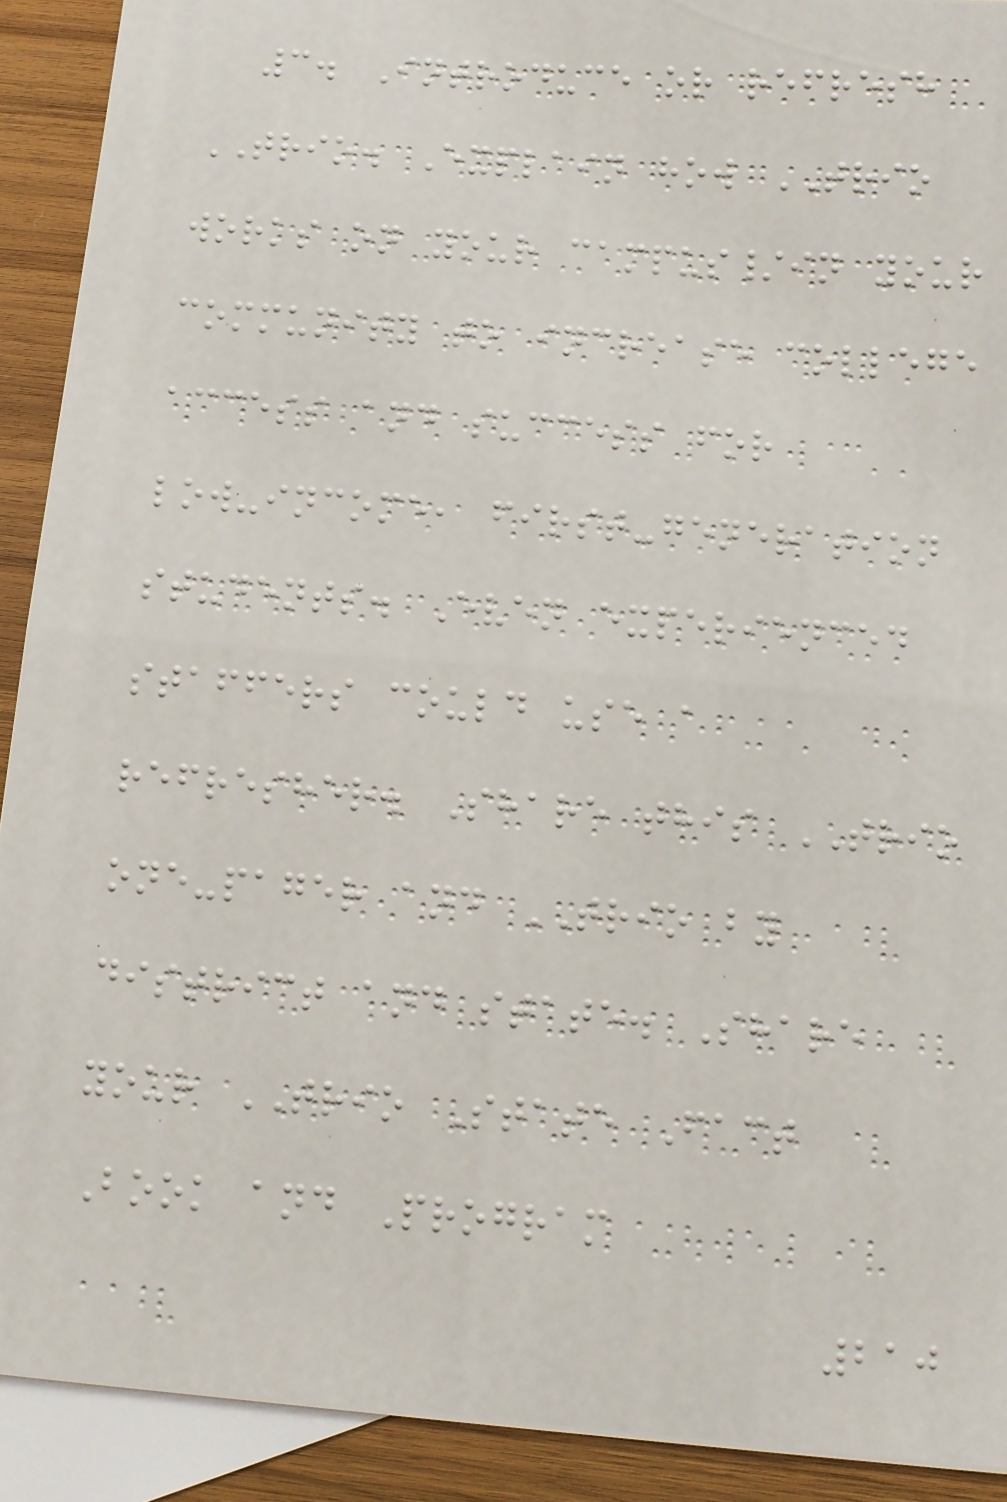3. Introduce or refresh
TRIO. Explain how TRIO
works on your campus/in your
community to increase college
access and success for
low-income, first-generation
students. Even experienced
staffers could use a
refresher. Share this TRIO
one-pager and TRIO by
district and state. Share
your TRIO State Fact
Book and Program
210
